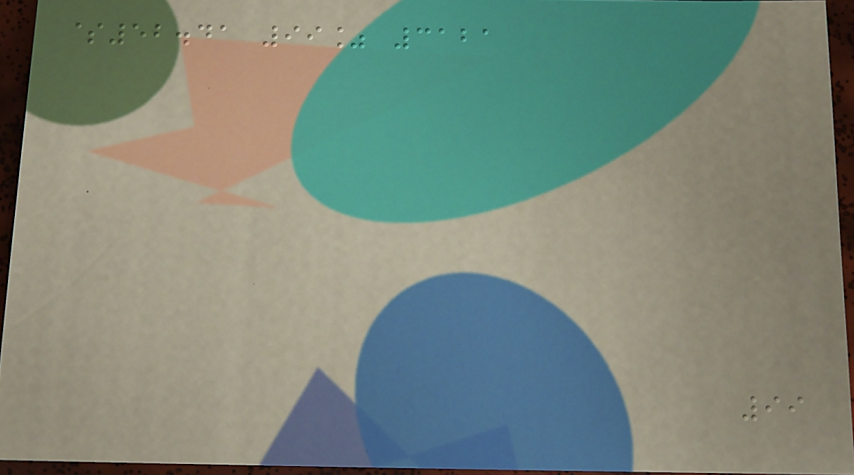$52.41 99% 3121
99
